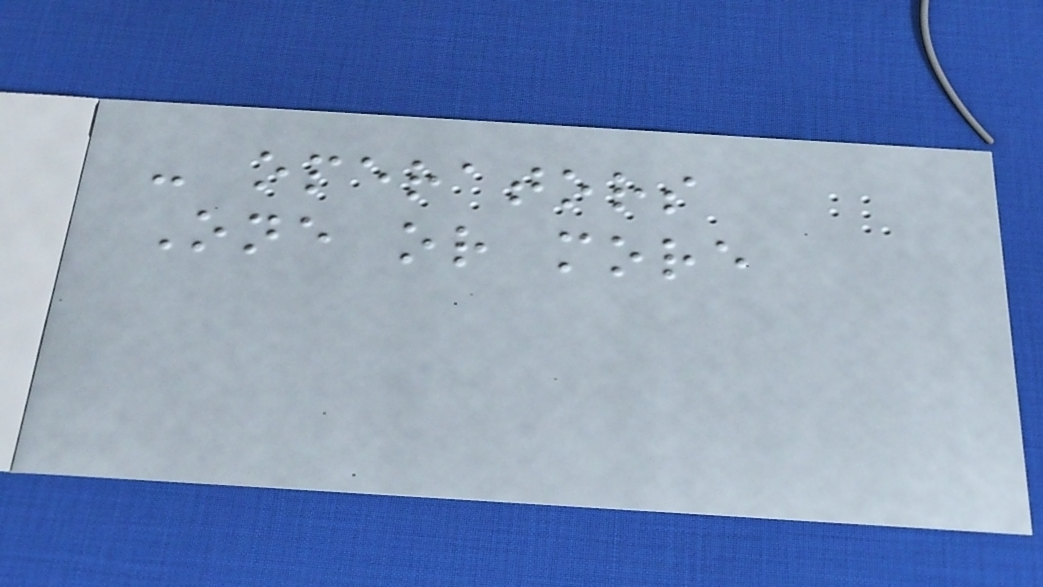- operators
One or more
